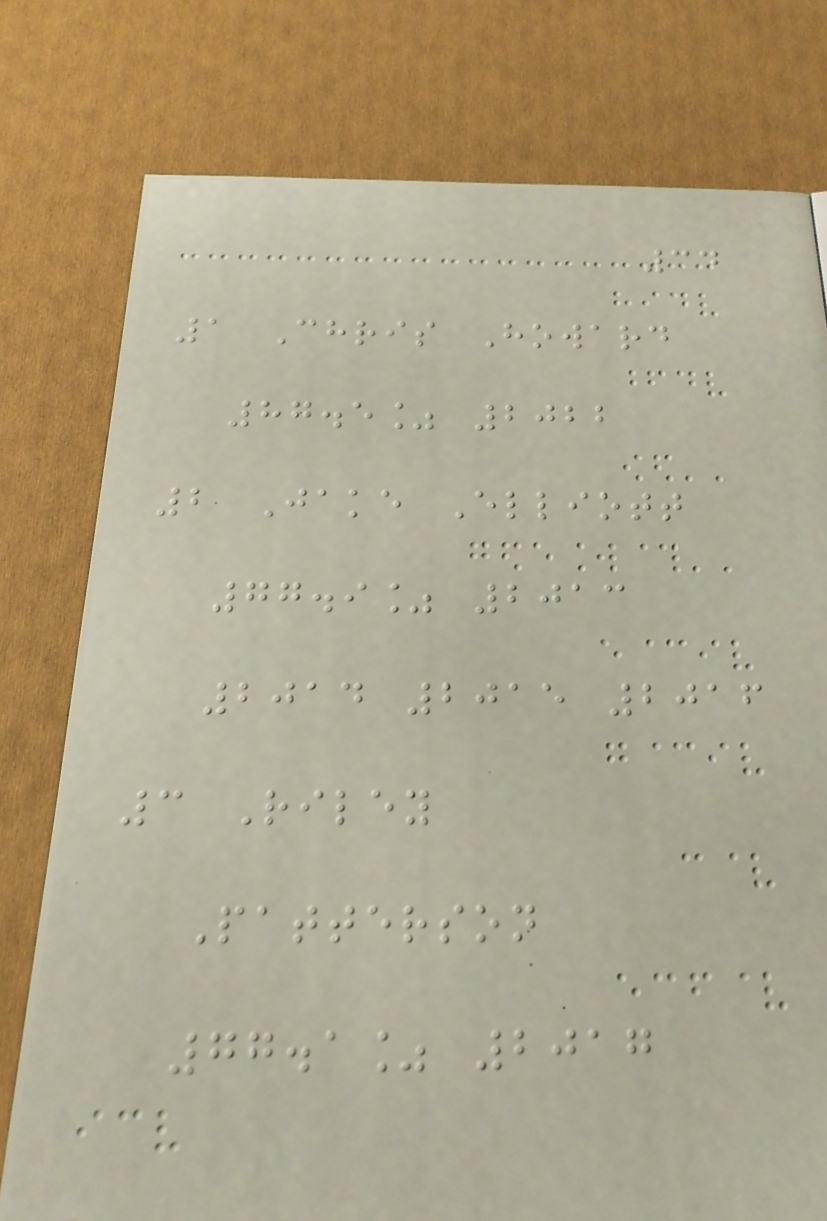34
1 Chris Howard
87.5% 2022
2 Jake Elliott
77.9% 2013
2014 2015 2016
3 Riley
Patterson
77.1% 2017
